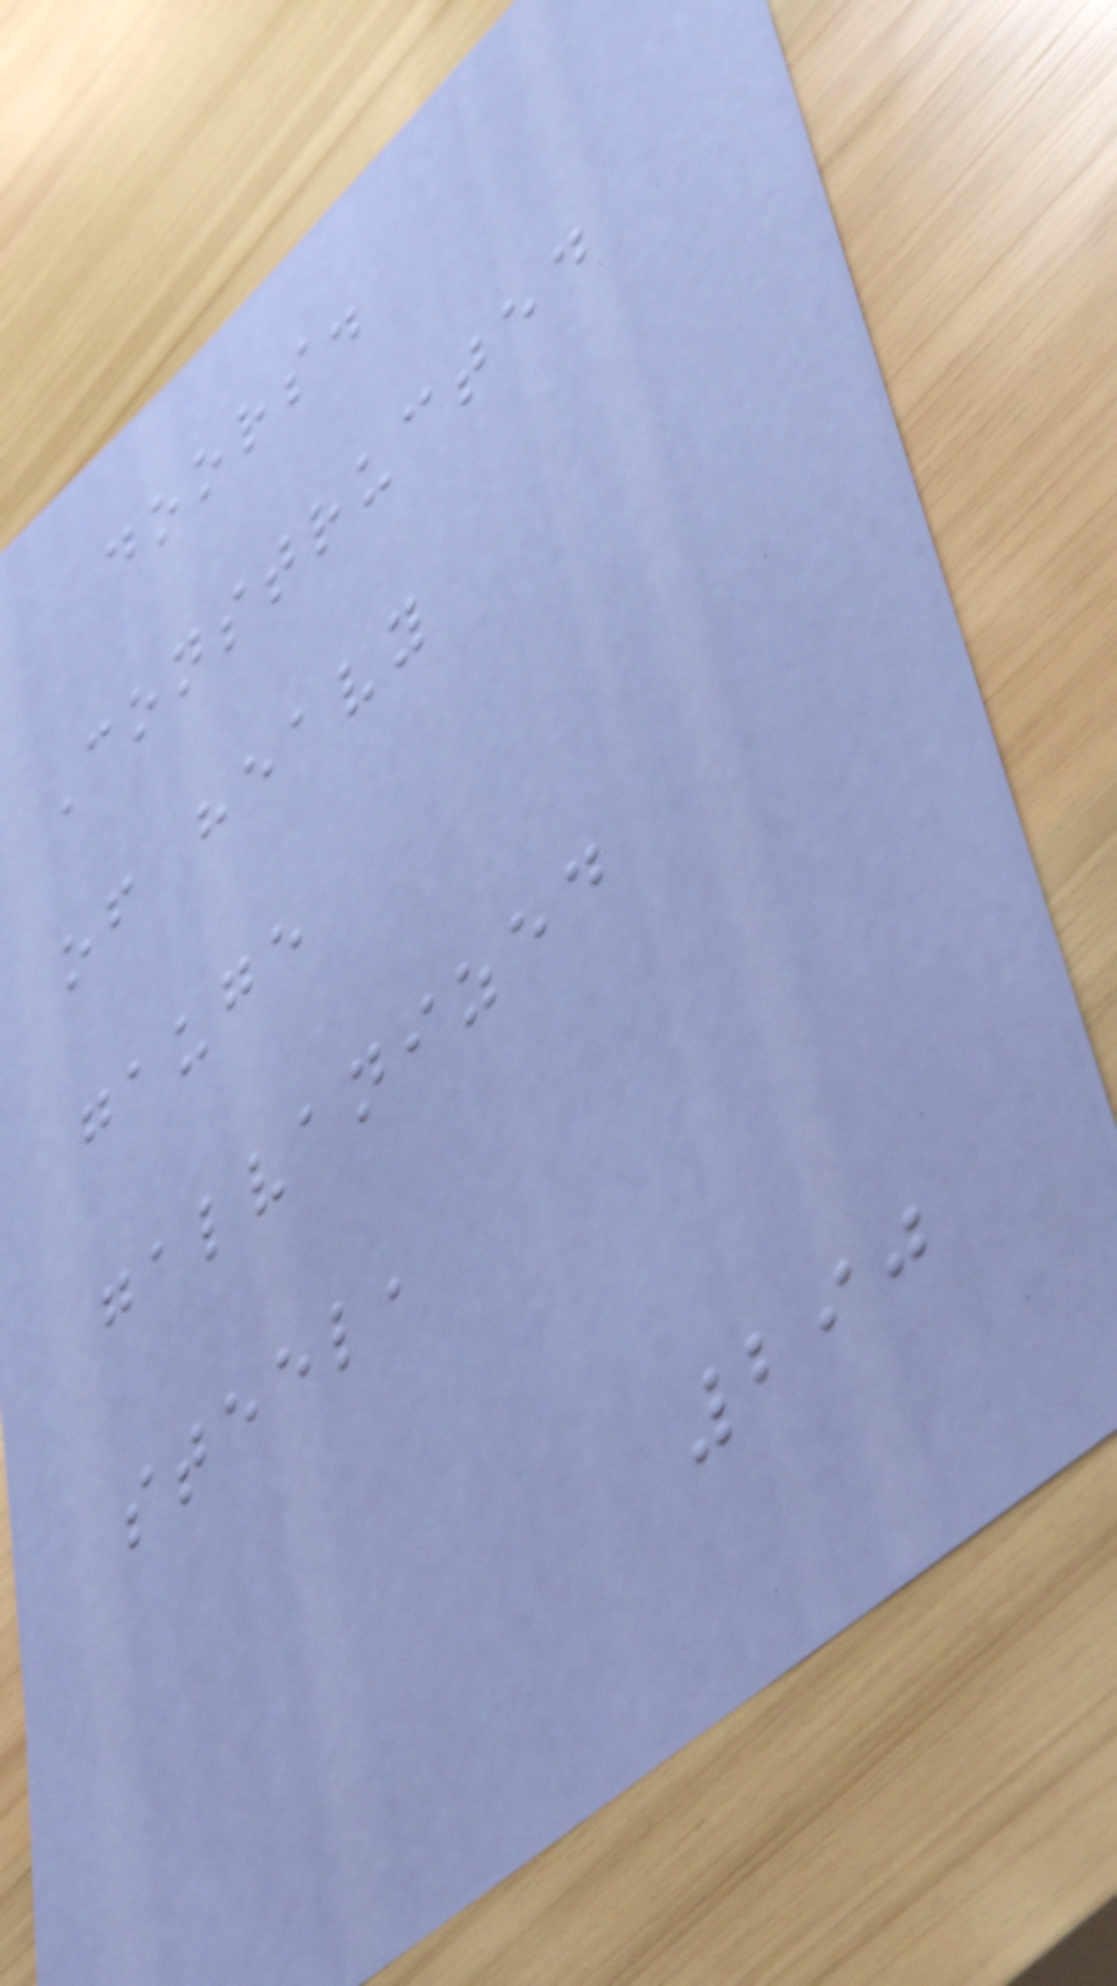doors.
Constructed
of heavy
gauge
galvanized
steel,
290
